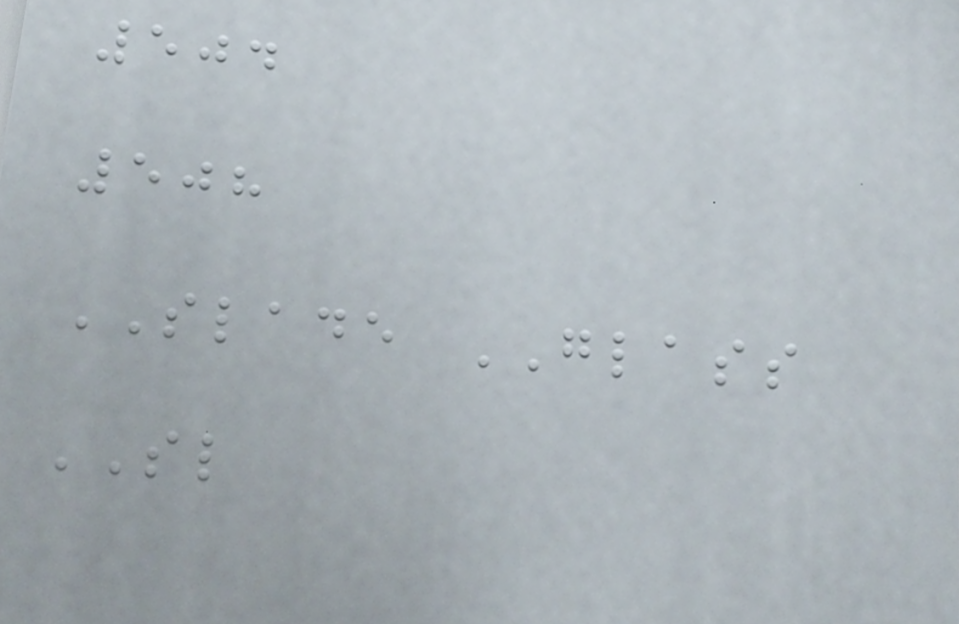504
508
SLADE GLASS
SL
